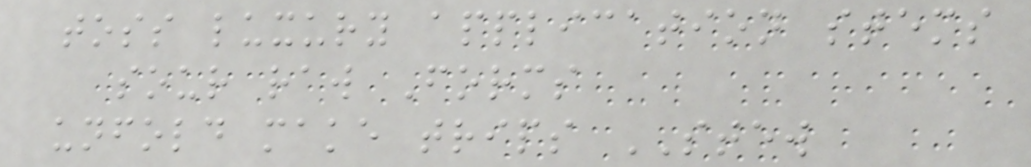toss luxury application stems
sour raw Forms
unfold make trips STEW
